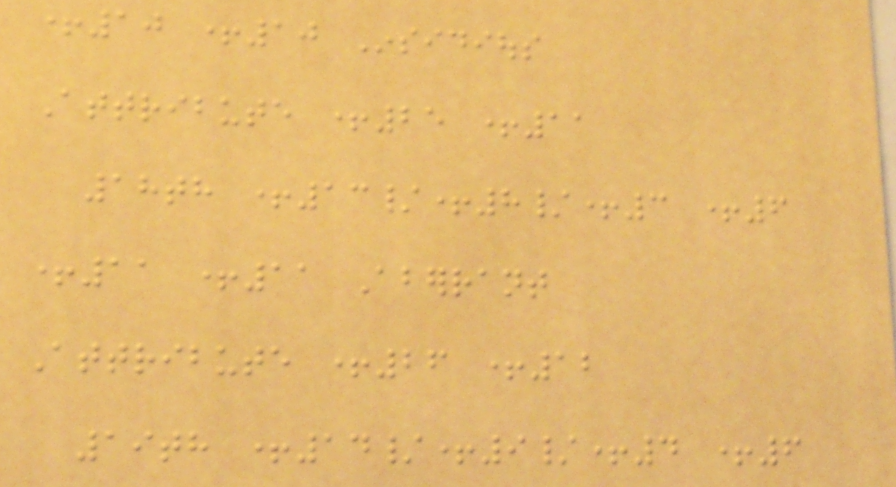+10 +10 Insidious
Attribute +25 +11
18th +13/+8/+3 +6
+11 +11 Aberrant
Attribute +26 +12
19th +14/+9/+4 +6
